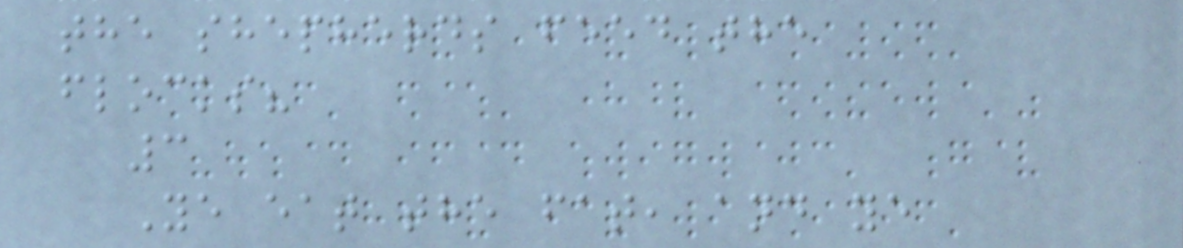the shepherds feed the
flocks?
3
Ye eat the fat, and ye
